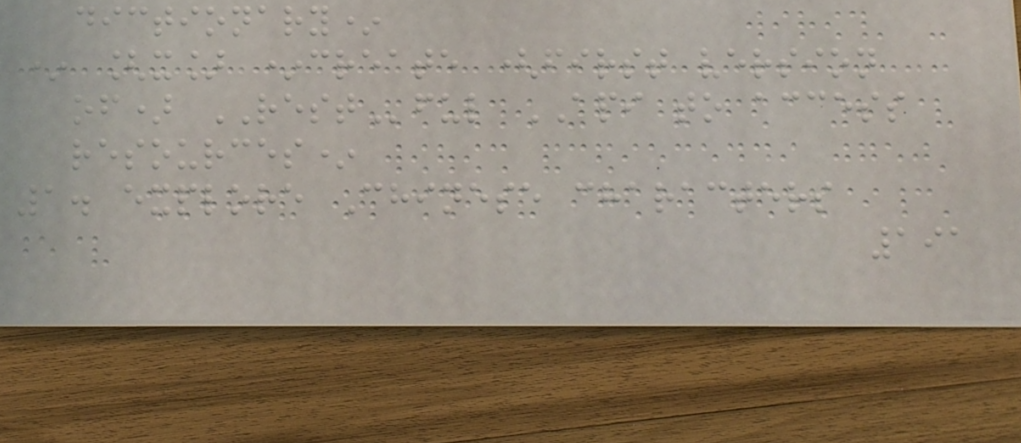dictionary*
* [x] *create (first version
of) RESTful API to access
resources*
1. explore Chinese characters
191
